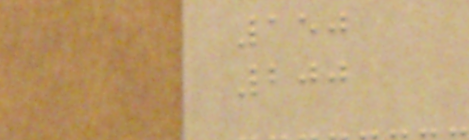150
200
